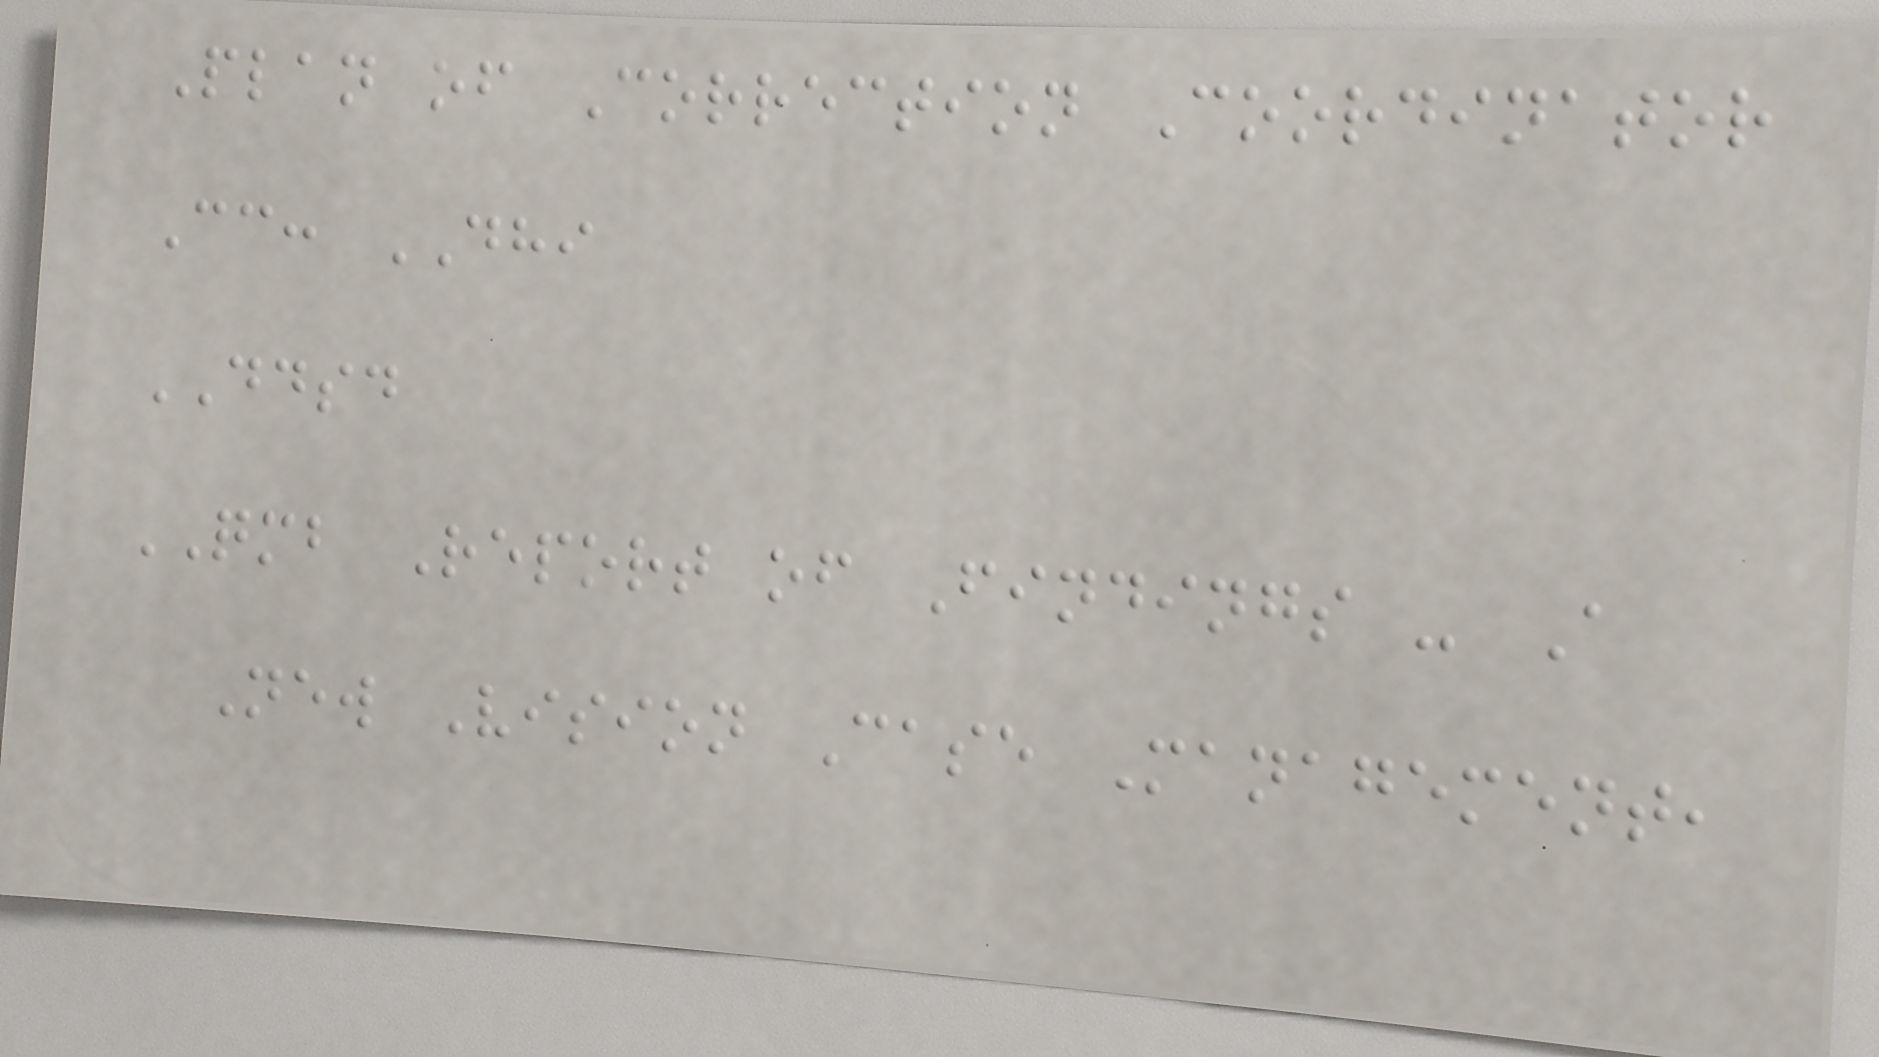Plan of Correction Coordinator
Cc: DHI
DDSD
QMB Report of Findings - A
New Vision Case Management,
